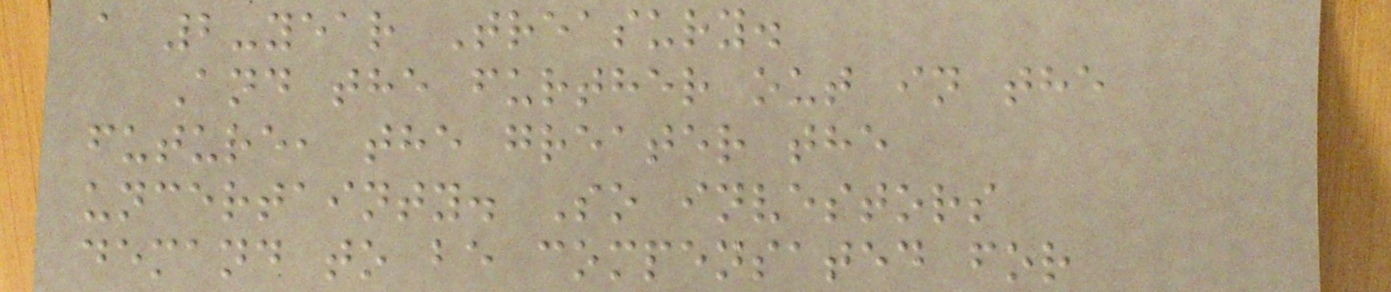a 2-year Treasury.
And the further out in the
future, the greater the
uncertainty. So investors
demand to be compensated for
